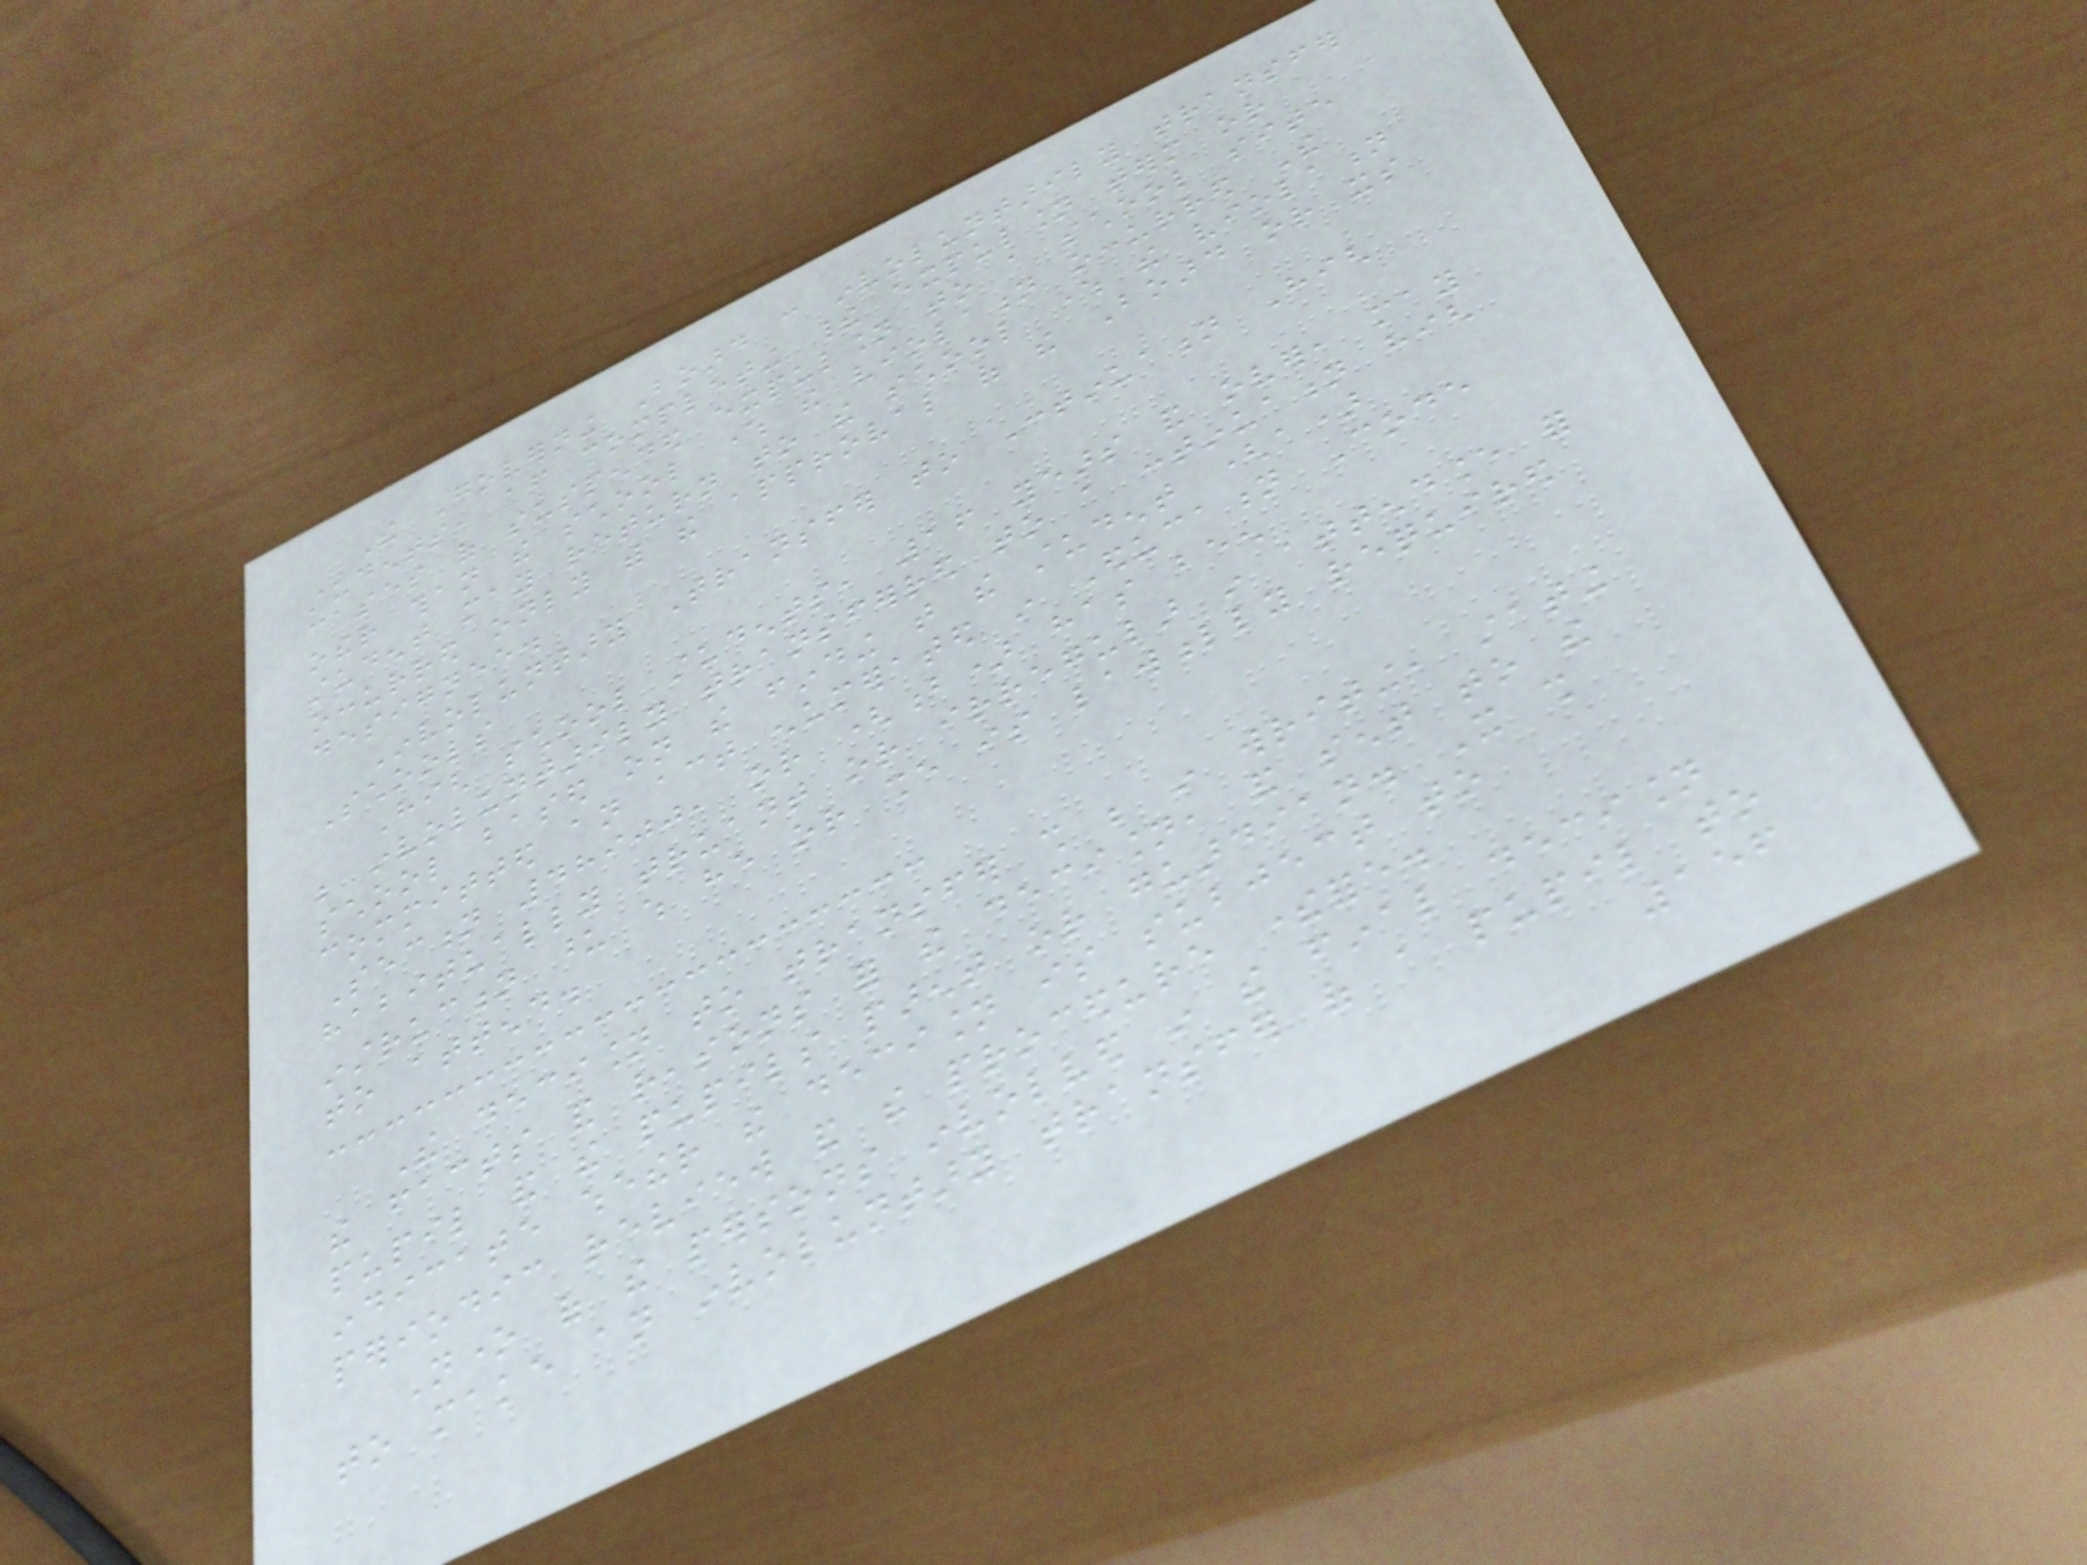The Governing Board can involuntarily transfer
students, after completing their expulsion term or
cases of suspended expulsion to a school site
other than the school where the violation occurred The
student may return to the school where the violation
occurred only with the approval of the Board or its
designee.
Involuntary Transfer to Continuation High
Schools
High school students, 16 years and over, may
be involuntarily transferred to a continuation high
school based on the finding that the student (a)
committed an act enumerated in Education Code
Section 48900, or (b) has been
habitually truant or irregular in attendance for
instruction upon which he or she is lawfully required
to attend.
The decision to transfer shall be in writing, stating
the facts and reasons for the decision, and sent to the
pupil and the pupils parent or guardian. It shall
indicate whether the decision is subject to
periodic review and the procedure therefore.
None of the persons involved in the final decision
to make an involuntary transfer of a pupil to
156
